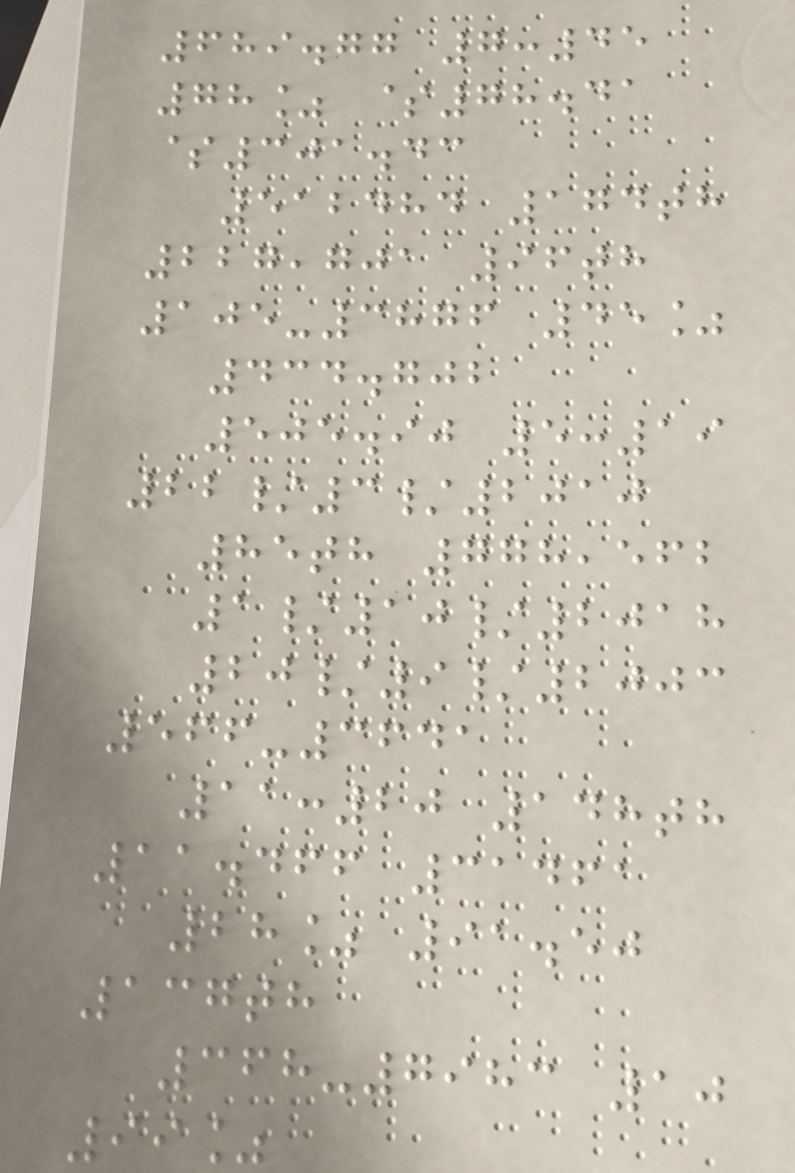689.77 7:45
78% $78.41
$301.43
512484 174th
227,701 96th
105-3876 45%
434.702
505.90 5:19
22/3/2010
85th 778,562
1/10/2018
20/9/2003
566-3641
11:20 148th
11.466 31461
28% 91.50
137th
368-7983 10
99%
